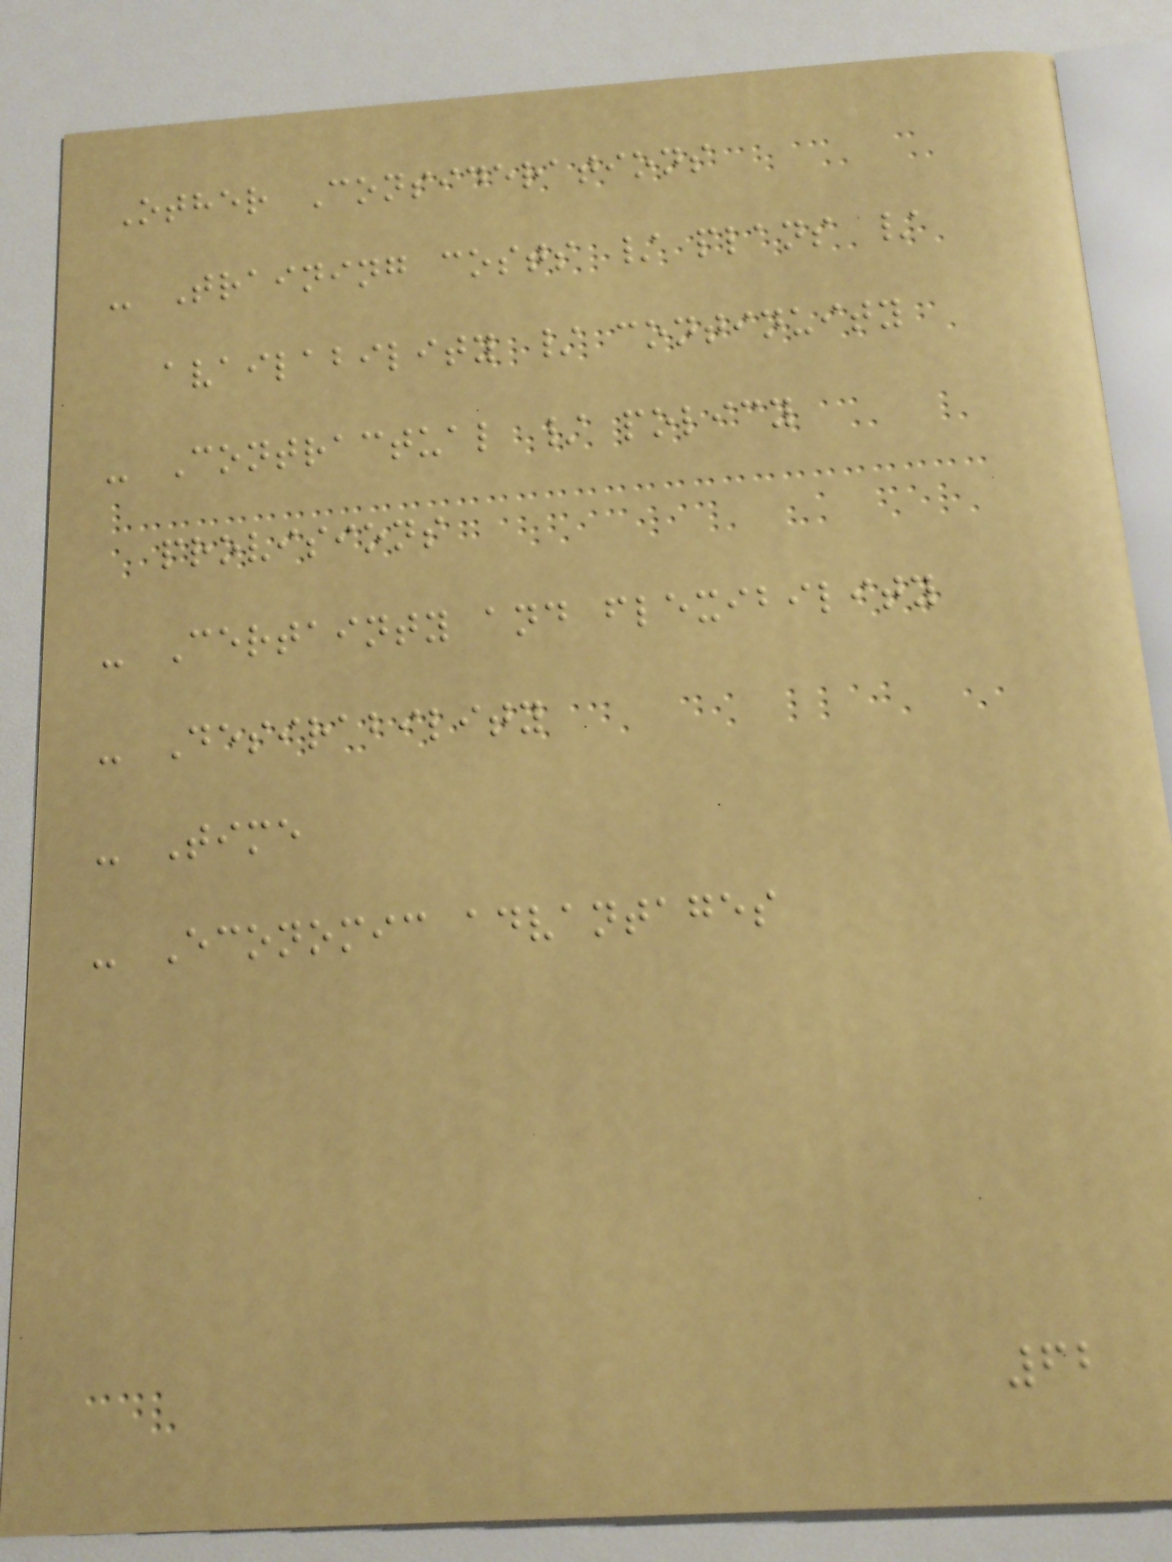Other Considerations
- Training costs / plans /
availability / continuity
- Contractual / policy
provisions
- Certainty and flexibility
- Desirability
- Time
- Economic advantages
62
